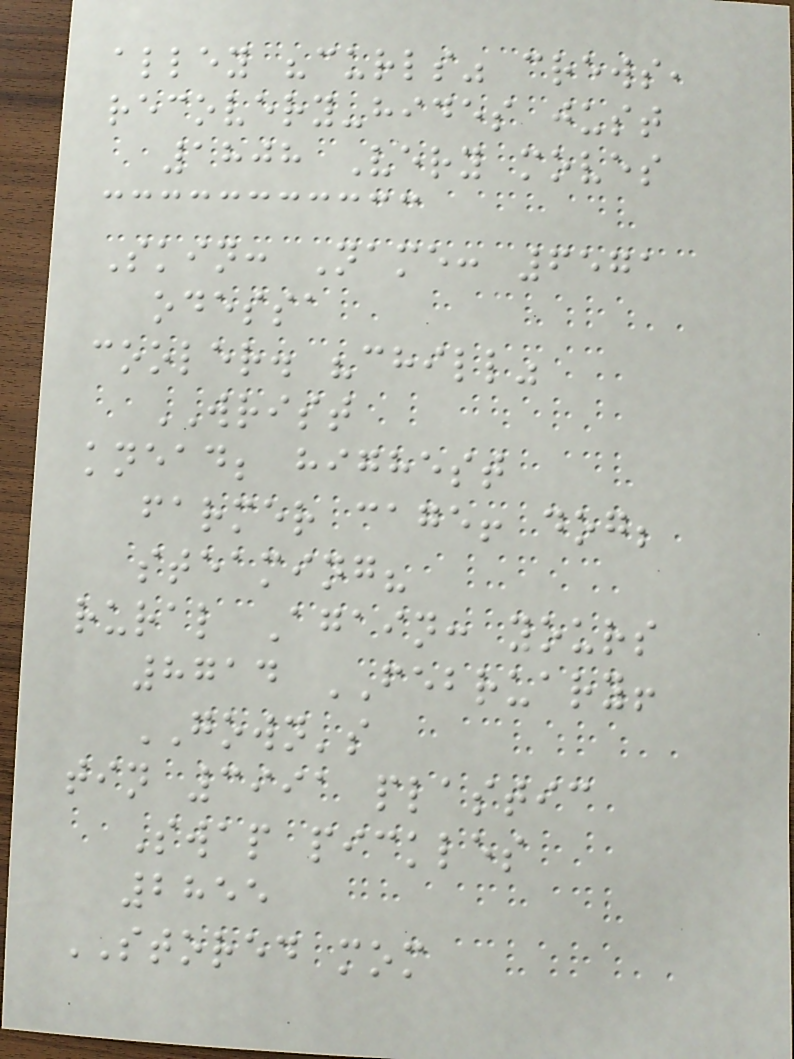alley "curls" crews,
recovery-hides just
1808 Very moves
Skin: Name: 6571
odessa
cooler. "chill"
WRIST
knead; highest
farmer cage! dog;
steaming?
rural Again: yours
8714 FEBRUARY!
GOWN's
tin 3991 plastic
Swap pickles
2855
STORED mom
